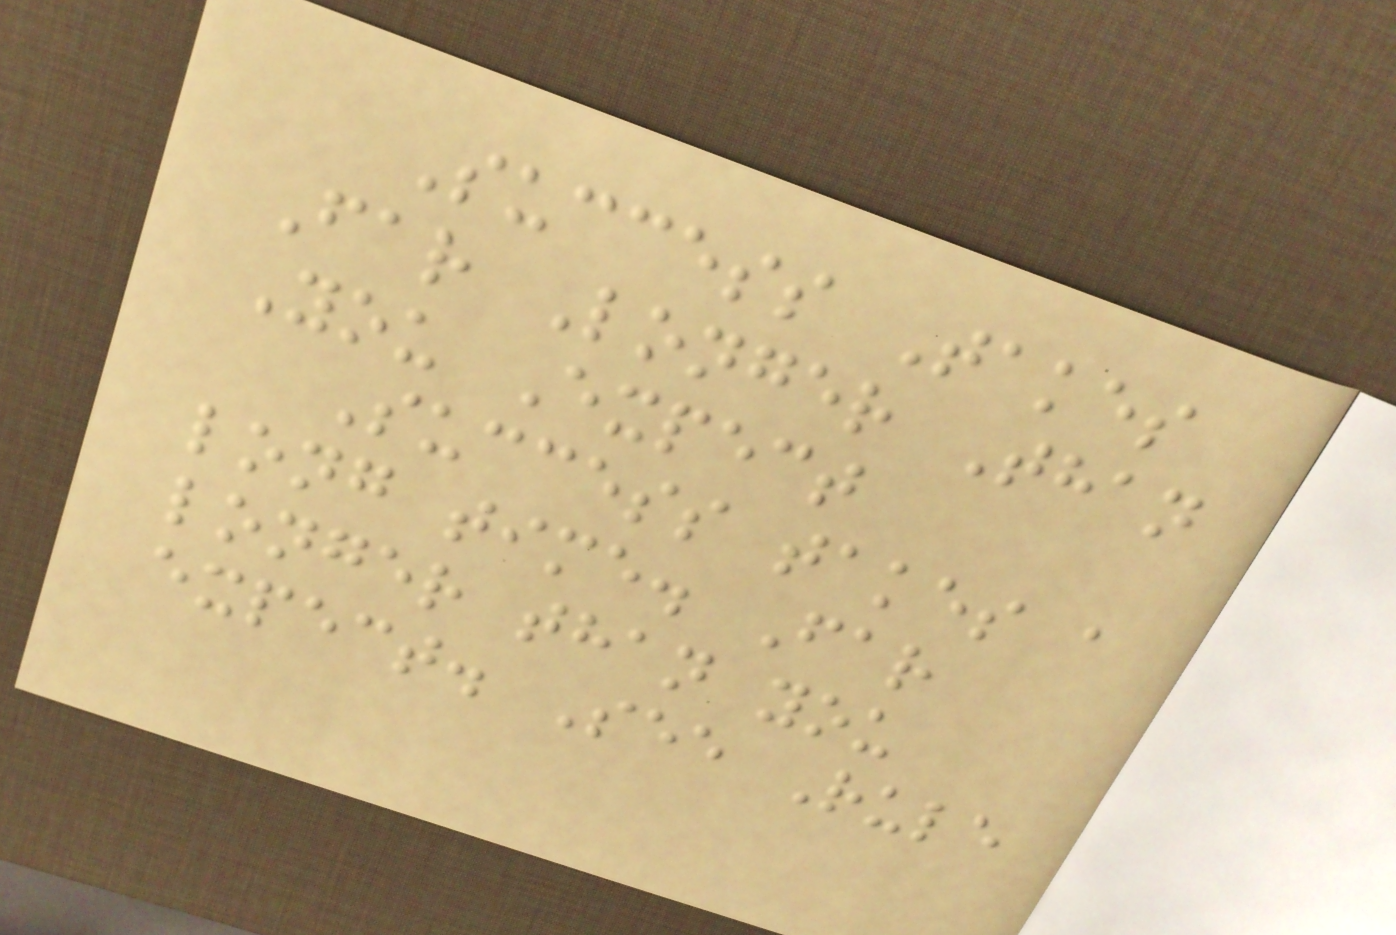Success Takes
Far Longer Than
You Expect
Success takes a
long time. Far
longer than you
expect. See Rule
